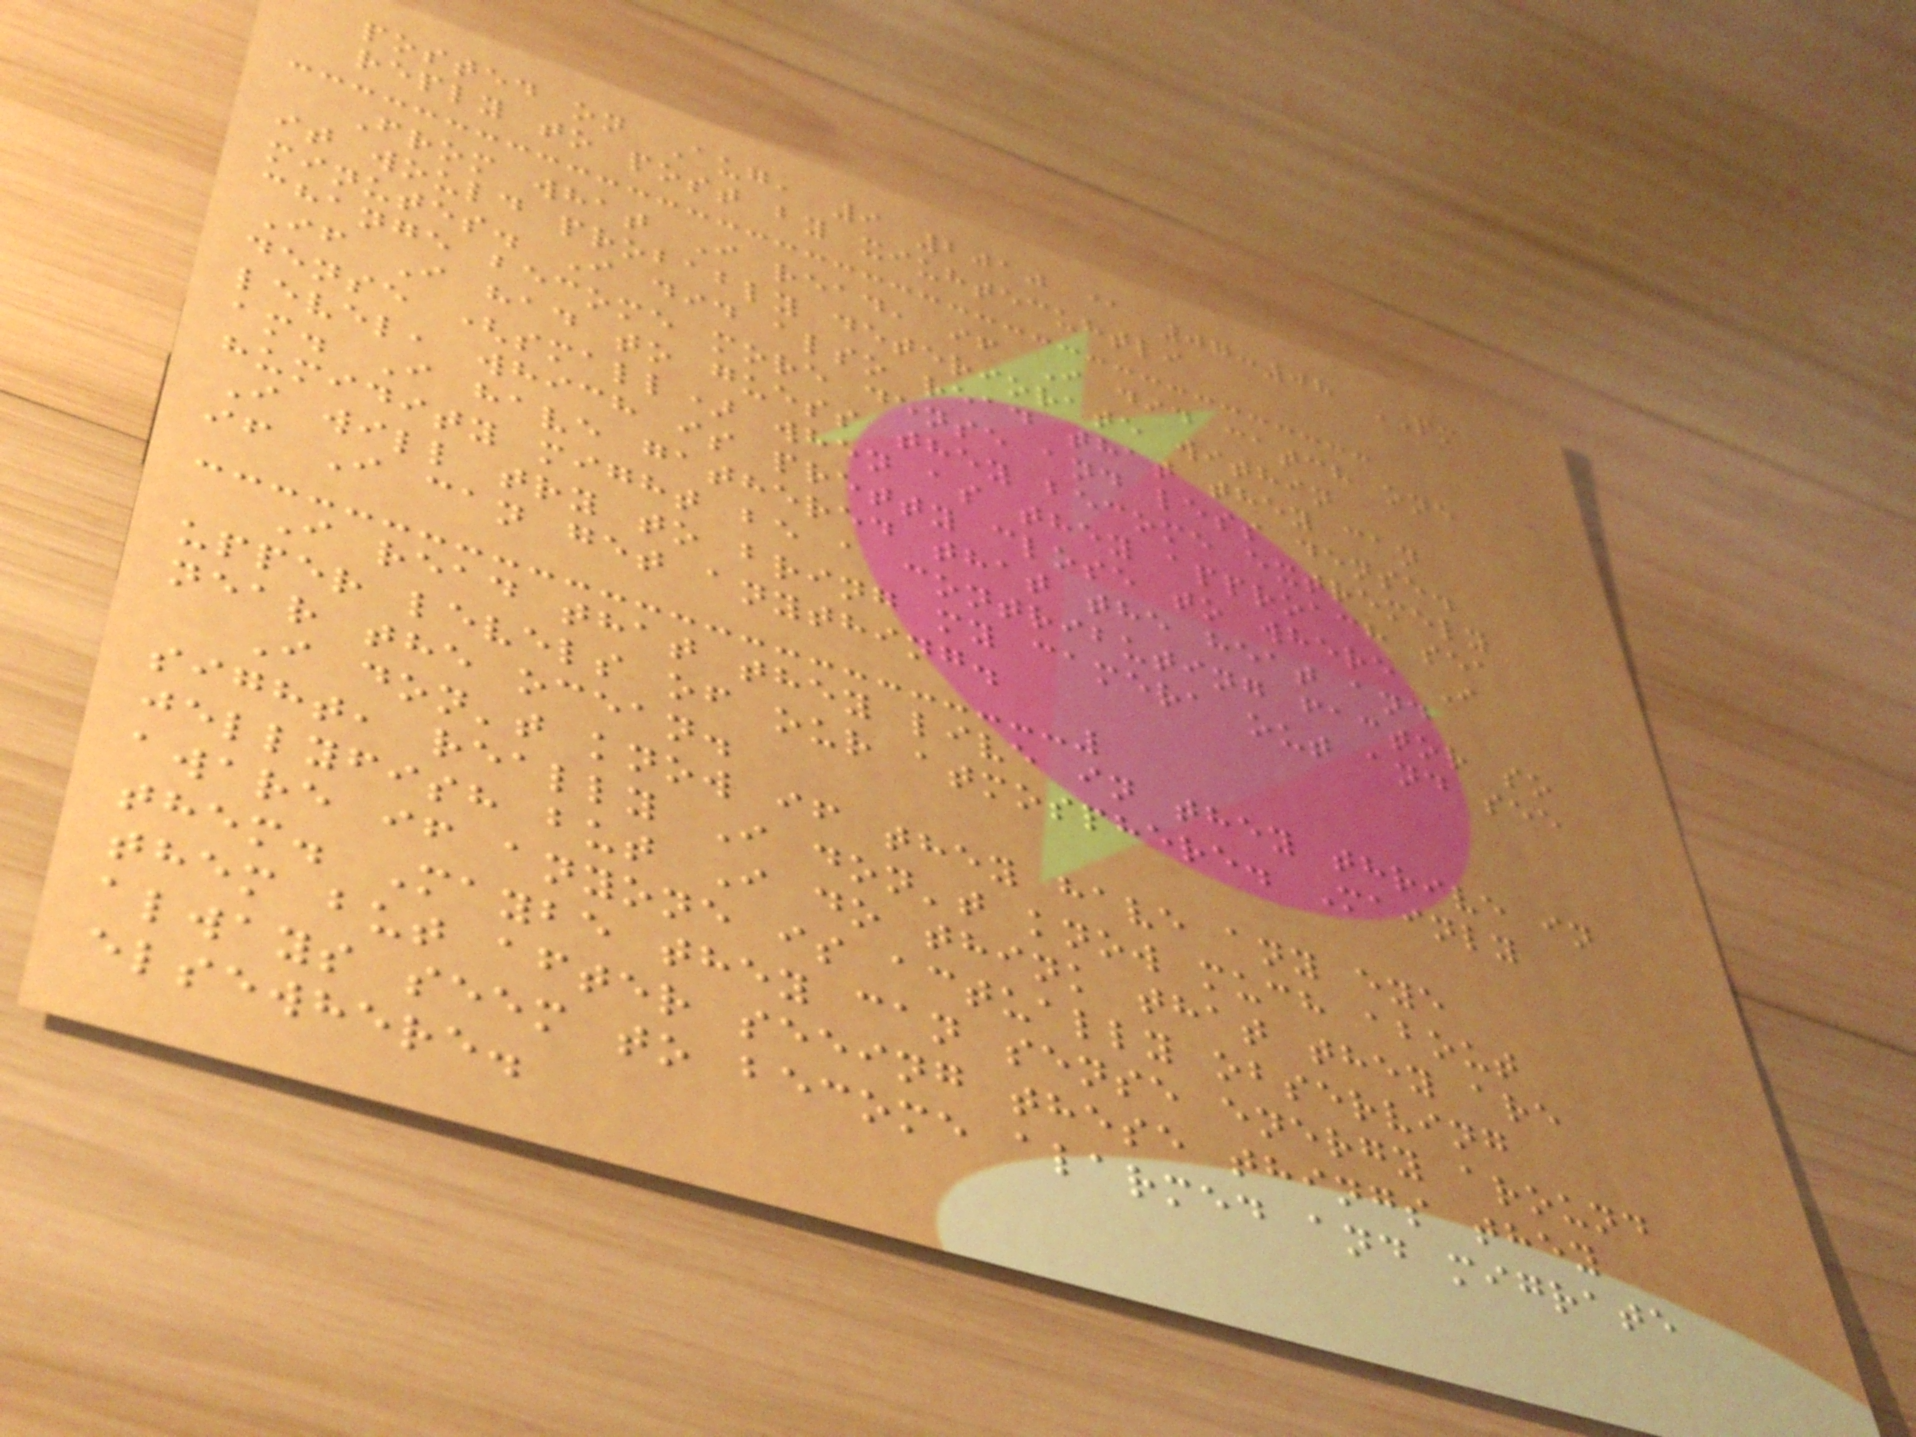posted on Aug, 9 2010 @ 07:08 PM
reply to post by xiuhtecuhtli
From what I read, if I did catch one
it would probably deteriorate within
minutes. I did also read that they can
change become more dense and less dense.
If I had to guess they become extremely
dense (small) when as they approach sea
level, which is pretty close to where I
am. I have gathered that the heat and
humidity might be a contributing factor so
I will try to bring my camera out and see
if I can get anything.
I read that they live in they thrive in
upper levels of our atmosphere. Mainly
near the ocean.
I don't know if they have any eye
sight, really I don't know much about
jellyfish but I do think that they are
aware if anyone is actually observing
them. Maybe they can sense energy around
them but after seeing these things they
always seem to become alarmed and migrate
elsewhere.
